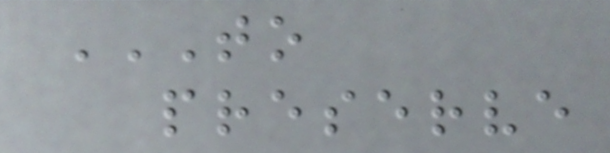TO
PRESERVE
